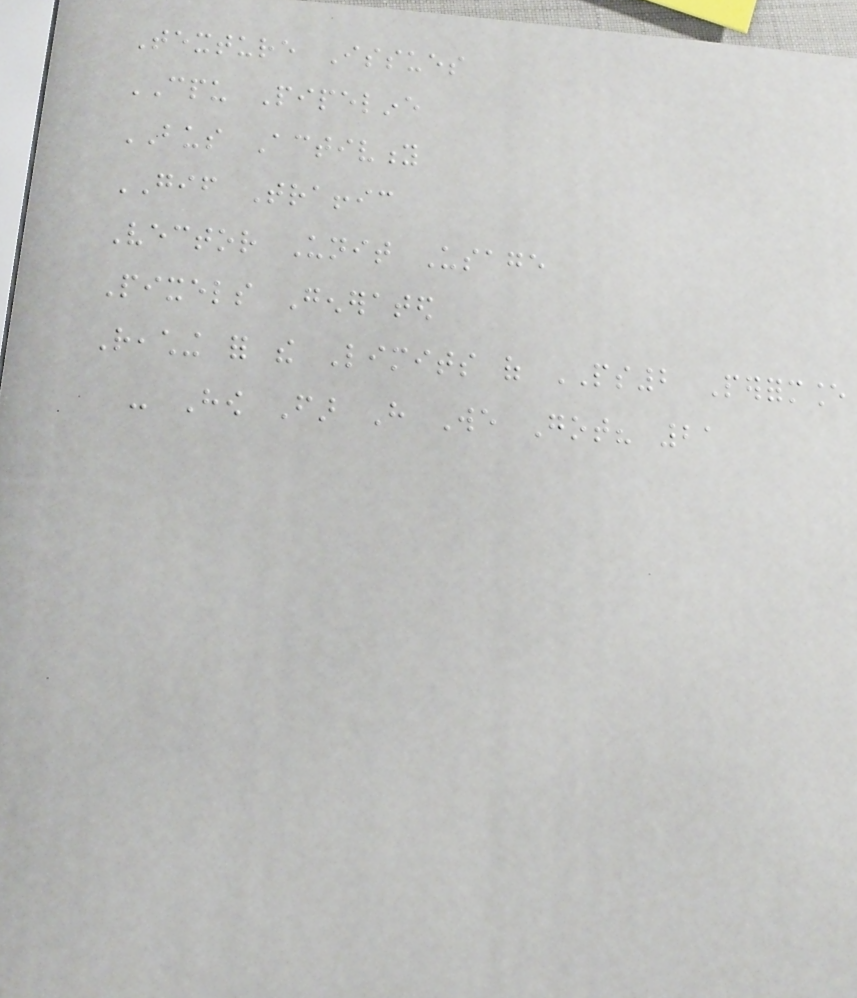Texture Issues
CPU Pipeline
BUS Activity
GIF Traffic
Vector Unit Usage
Pixels Generated
Reaching for the Limits of PS2 Performance
- How Far Have We Got? 21
